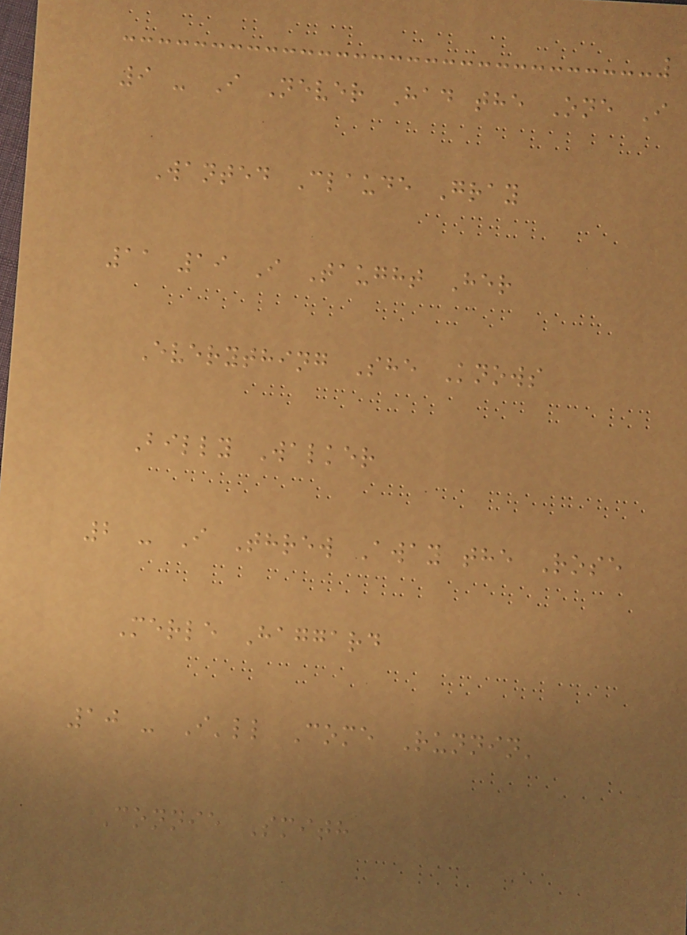9 - I Never Had the One I
Wanted Claude Gray
11 19 I Taught Her
Everything She Knows
Billy Walker
2 - I Threw Away the Rose
Merle Haggard
10 - I'll Come Runnin'
Connie Smith
